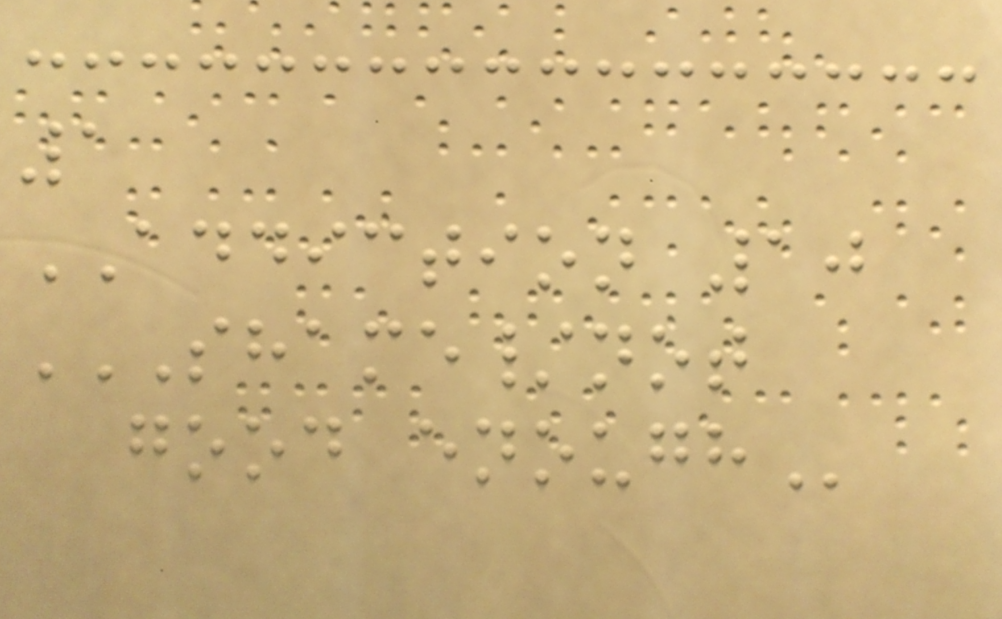1
ADDICTION 10
SHAME/NOT
GOOD ENOUGH
